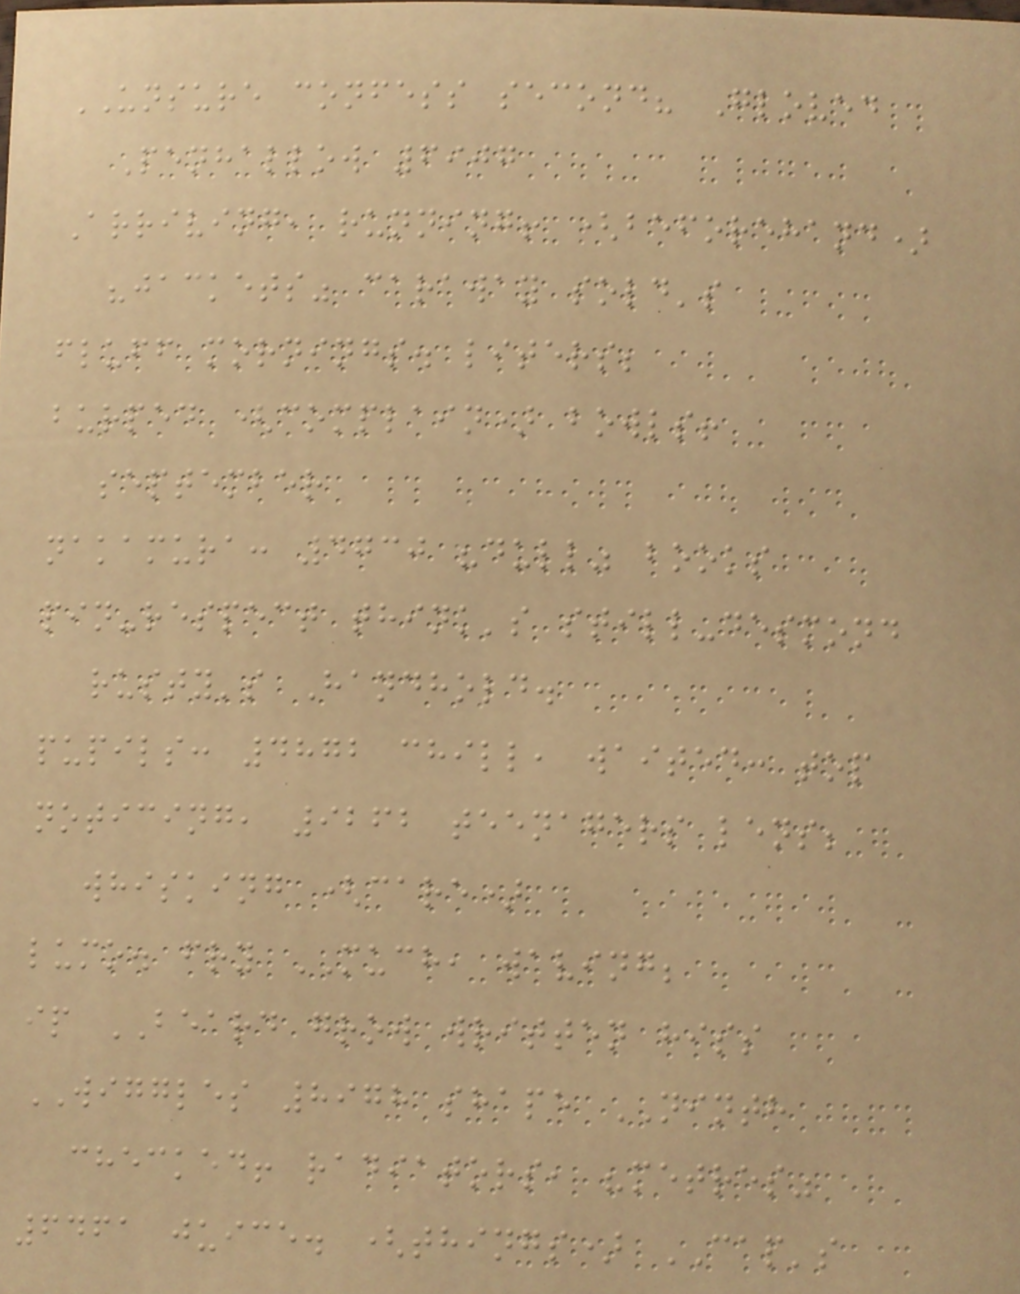UNSURE confess second? Gloved
Penhallow 6907
Arriving, running! (beforehand)
"jackets" caraway sold's
fluff mornings. liters;
burped (complain) bowls!
september
nakamura: 4730 "dull" books
pin-respect think's still-desmond
rusty's Handhold.
pupils: 4872 chill, waited: top
noticing, 9262 teenagers lens;
whisking (care)
lumo. fry MUCH, waving;
ip BEARD grow written hiss
WIGGLES 8978 shape NINTH
checked! radiators, "metres"
6461 juice. (things) CAP's
